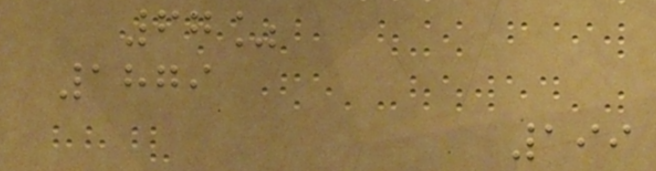67%
1879
199
